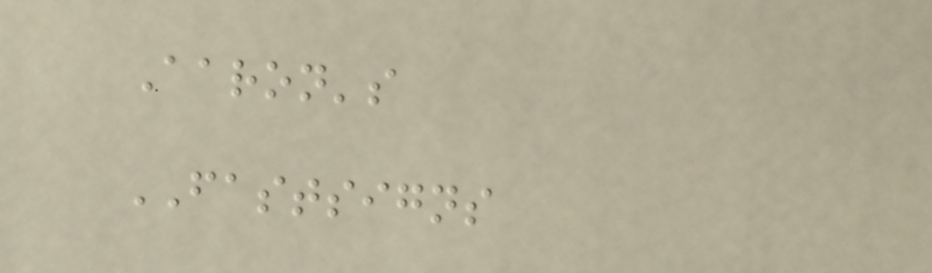Aaron's
FASTSIGNS
